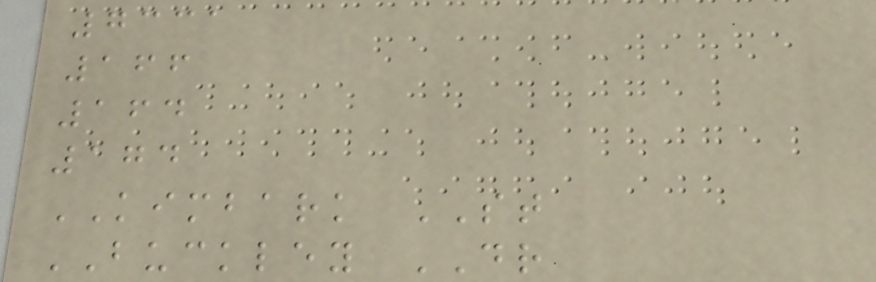7331
166
164
174
KIMBARK ST
BUCKLEY DR
